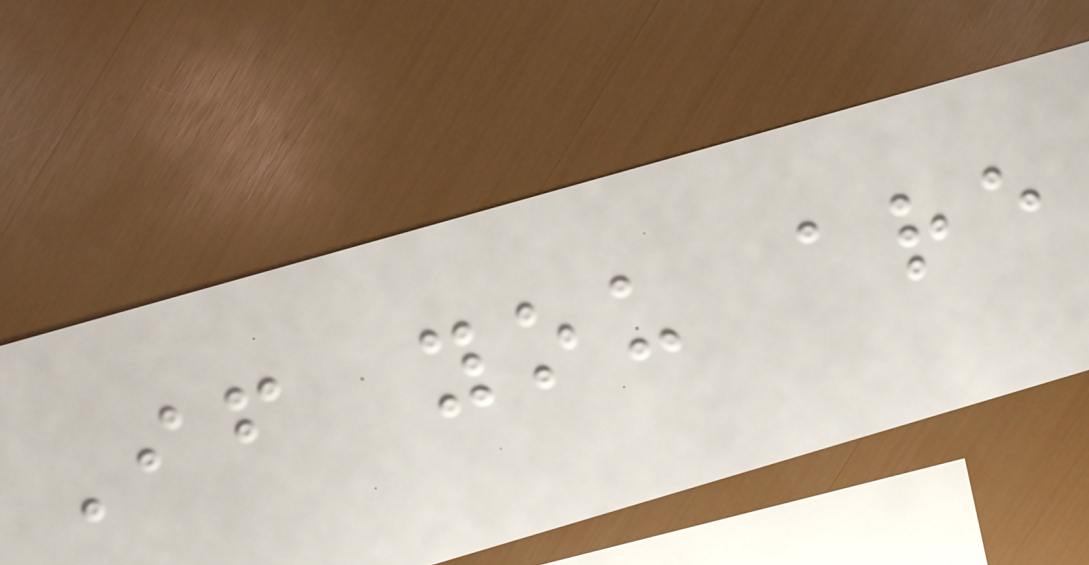If you are
